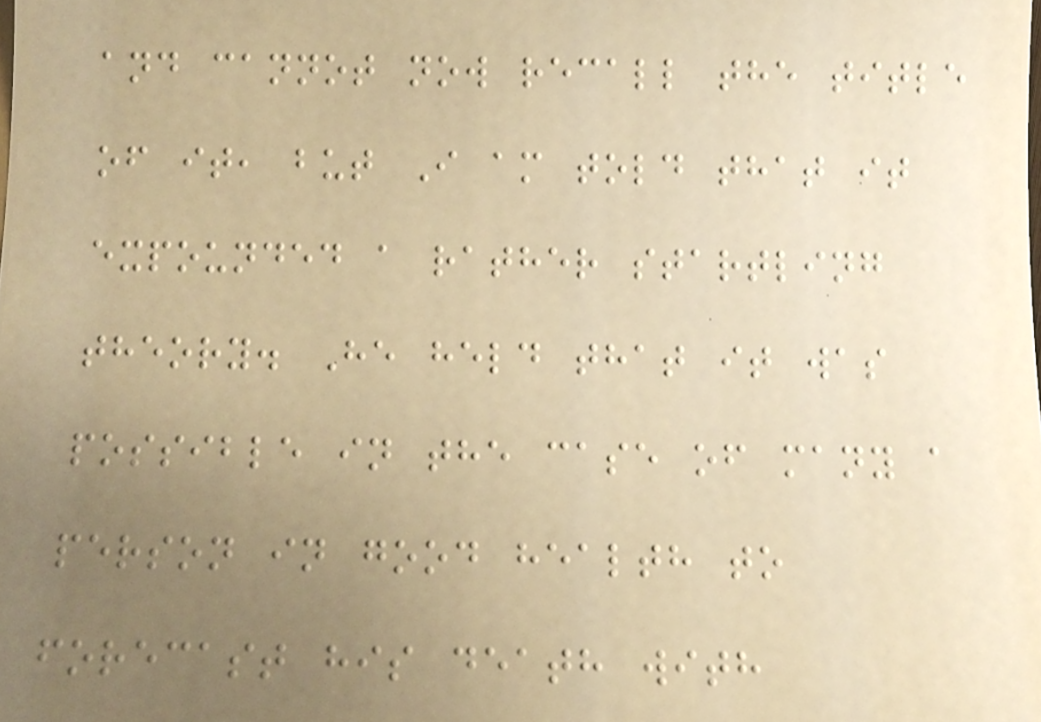and cannot now recall the title
of it, but I am told that it
expounded a rather startling
theory. He held that it was
possible in the case of many a
person in good health to
forecast his death with
